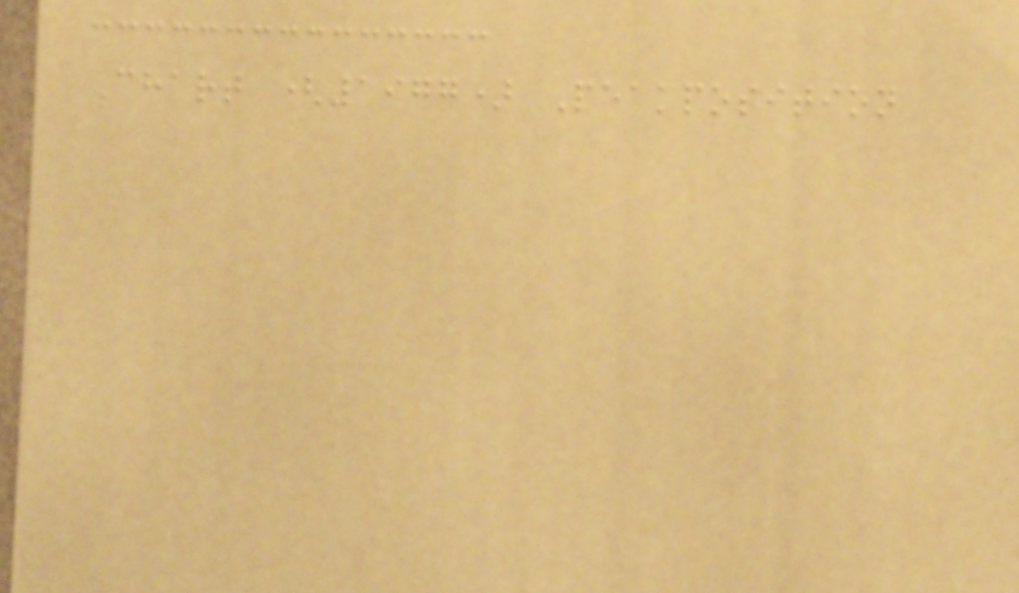Chart (1977) Peakposition
